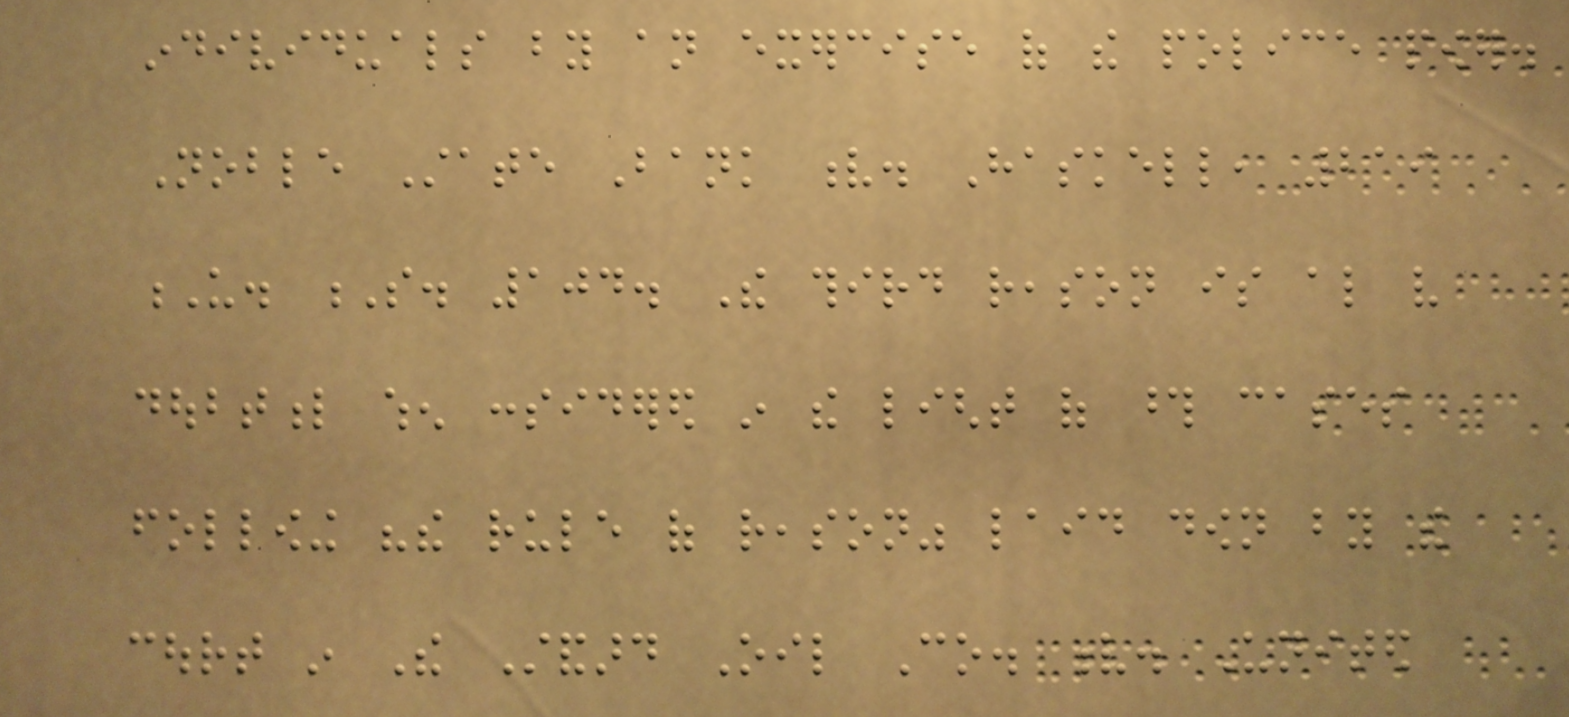individuals by an exercise of the police power.
Noble State Bank v. Haskell, 219
U. S. 104. The third reason is also very
doubtful when considered in the light of those cases
following "the rule of reason" laid down by the
court in The Standard Oil Co. v. United
